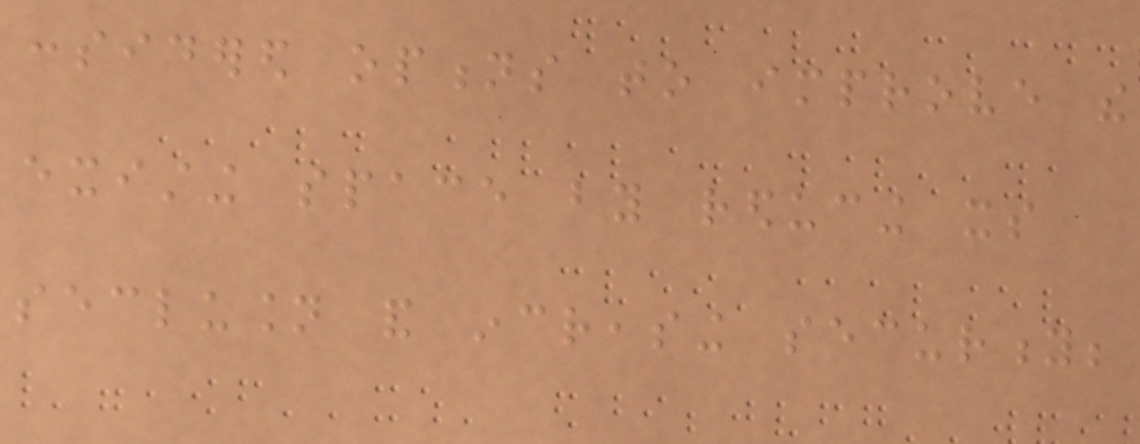considered options to improve the
existing space by reducing its
seclusion and increasing security;
